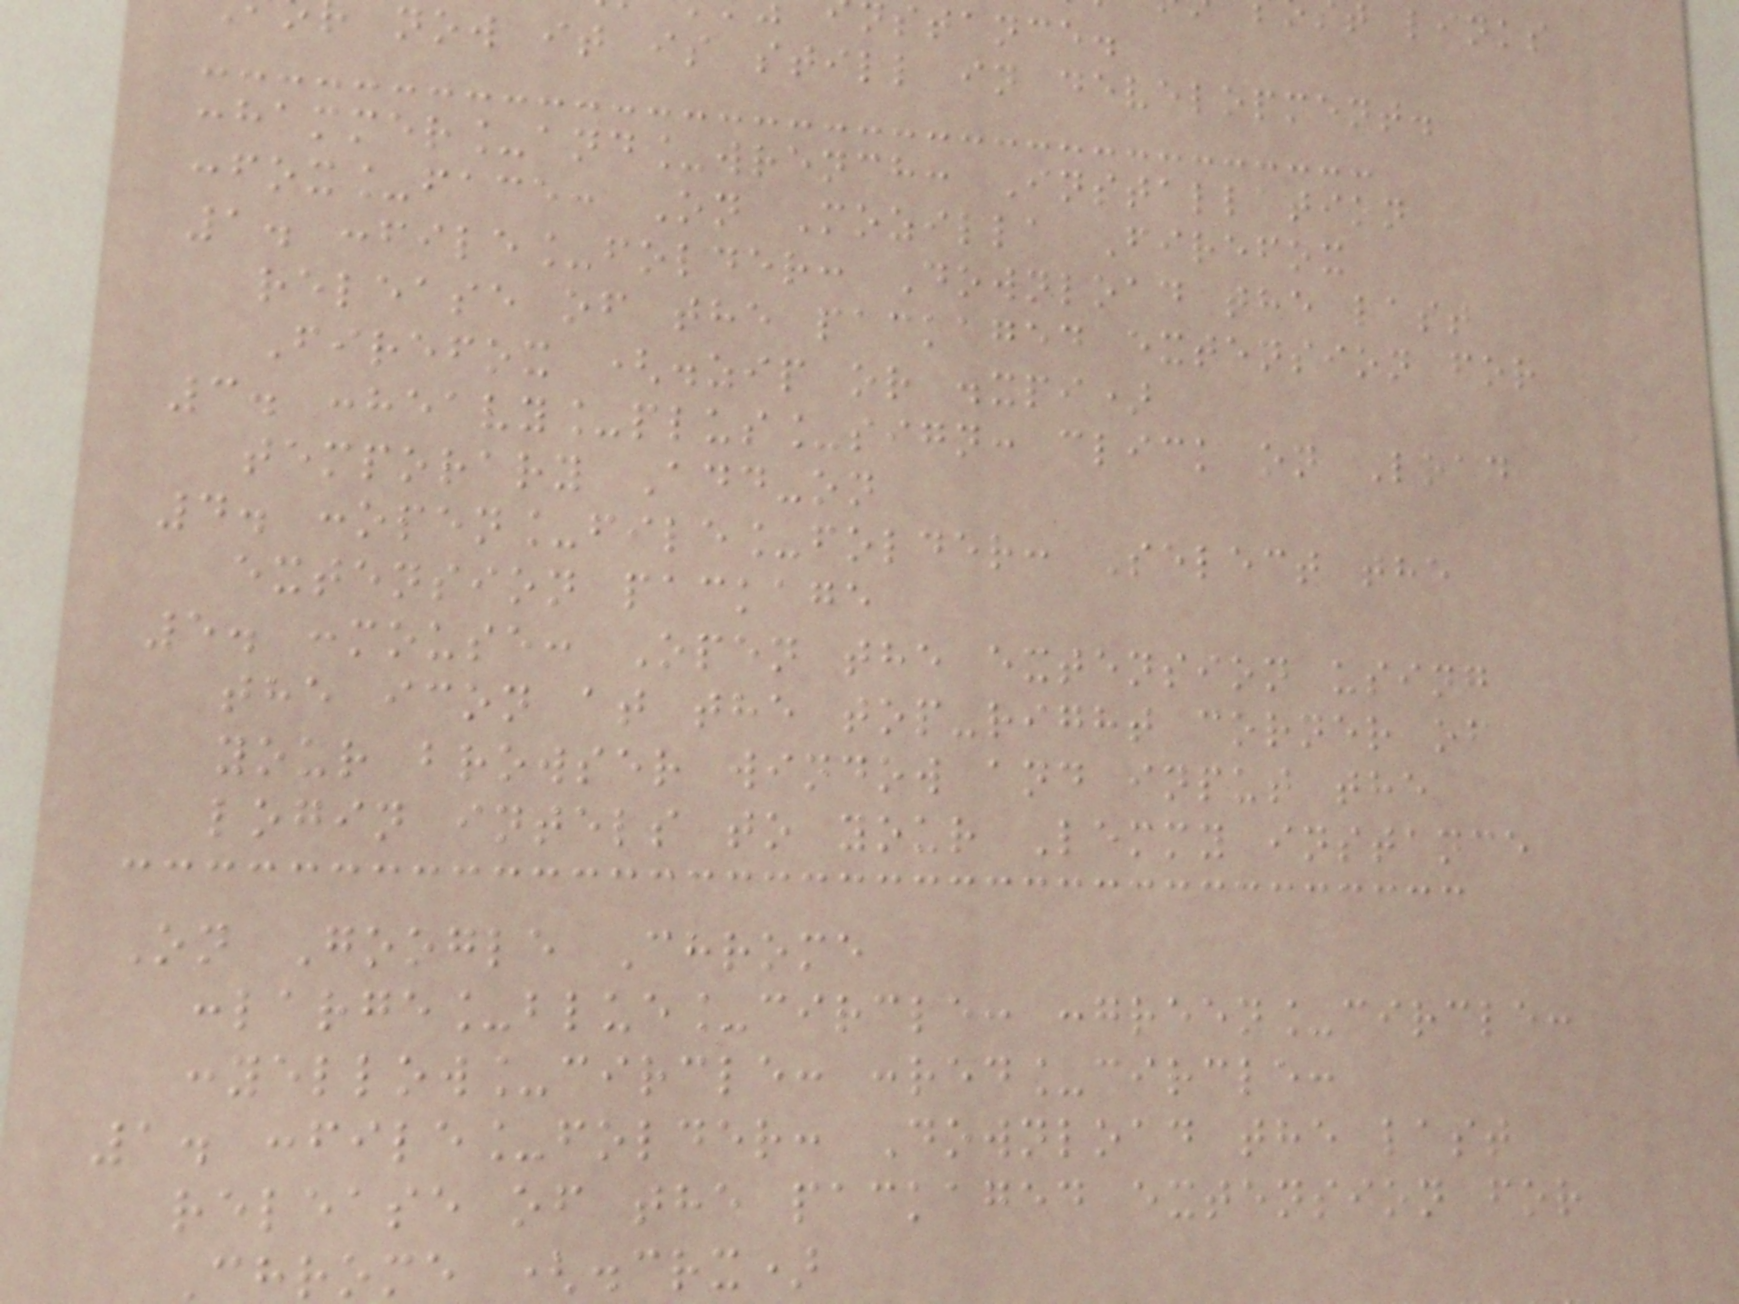stance.
now it is still in development.
:hammer_and_wrench: Installation
:fox_face: On Mozilla Firefox
1. :file_folder: Download the last
release of the packaged extension for
Firefox (.zip or .xpi)
3. :heavy_plus_sign: click on Load
temporary Add-on
4. :open_file_folder: Select the
extension package
5. :mouse: Open the extension using
the icon at the top-right corner of
your browser window and input the
login intels to your Lemmy instance
On Google Chrome
:large_blue_circle: :green_circle:
:yellow_circle: :red_circle:
1. :file_folder: Download the last
release of the packaged extension for
Chrome (.crx)
